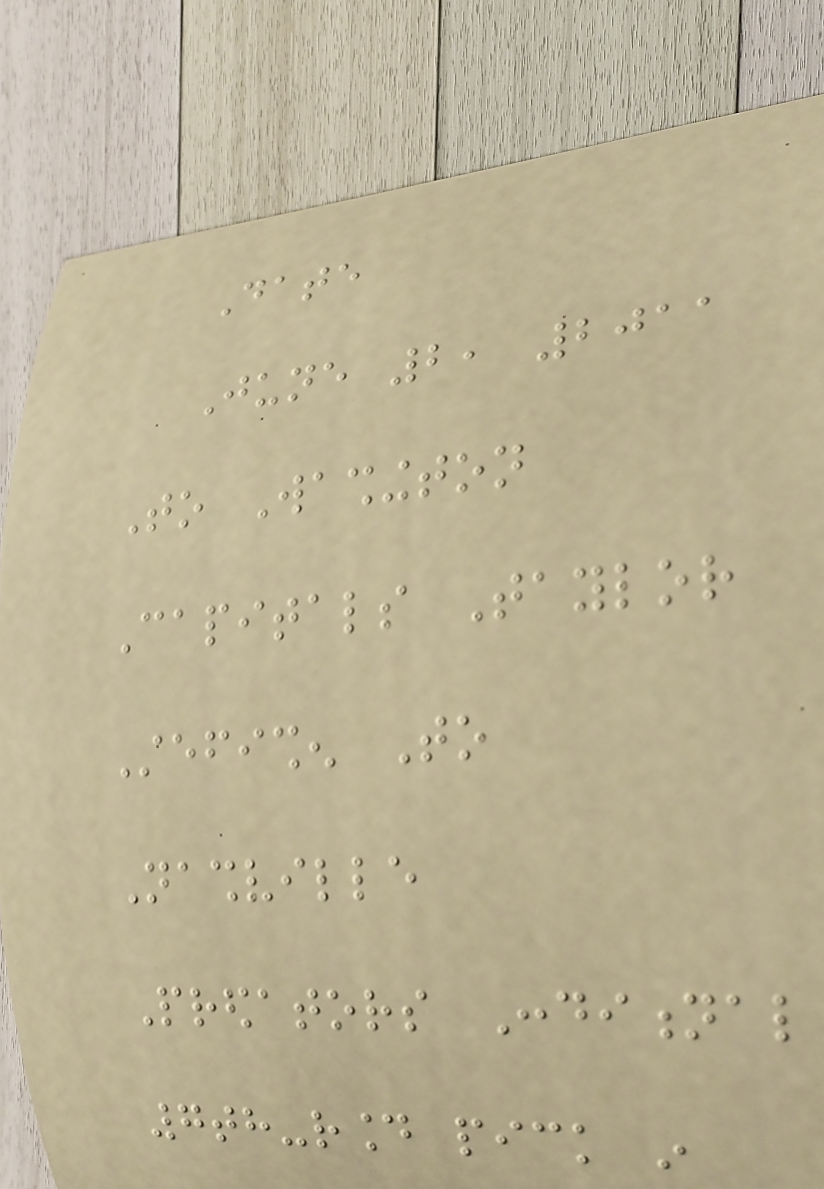Date
June 2, 2011
To Washington
Capitals Taylor
Stefishen To
Nashville
Predators Conditional
7th-round pick in
